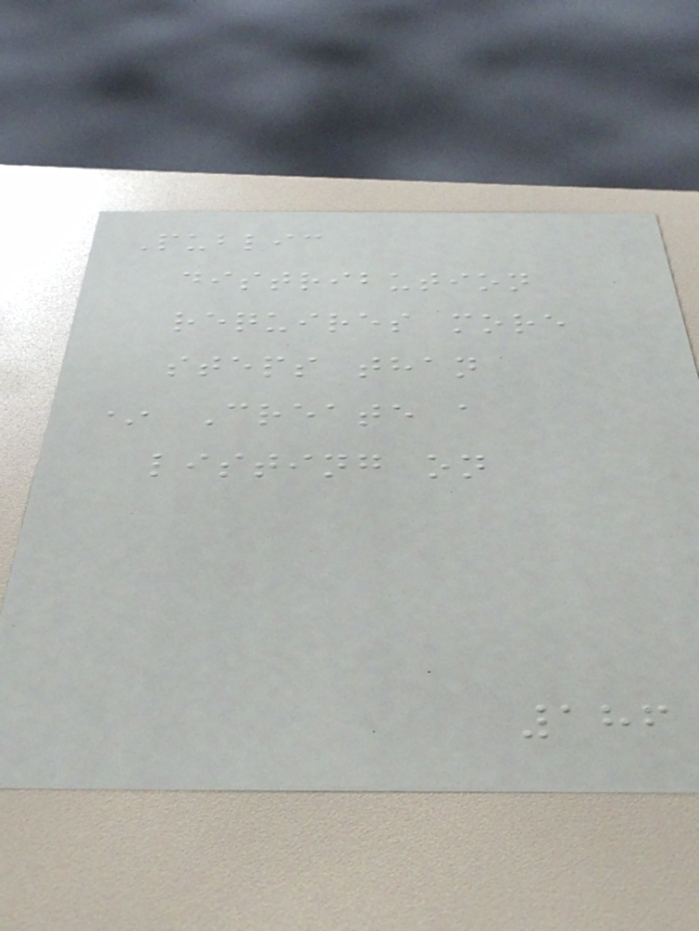Public
distribution
requires more
steps than
* Create a
listing on
186
